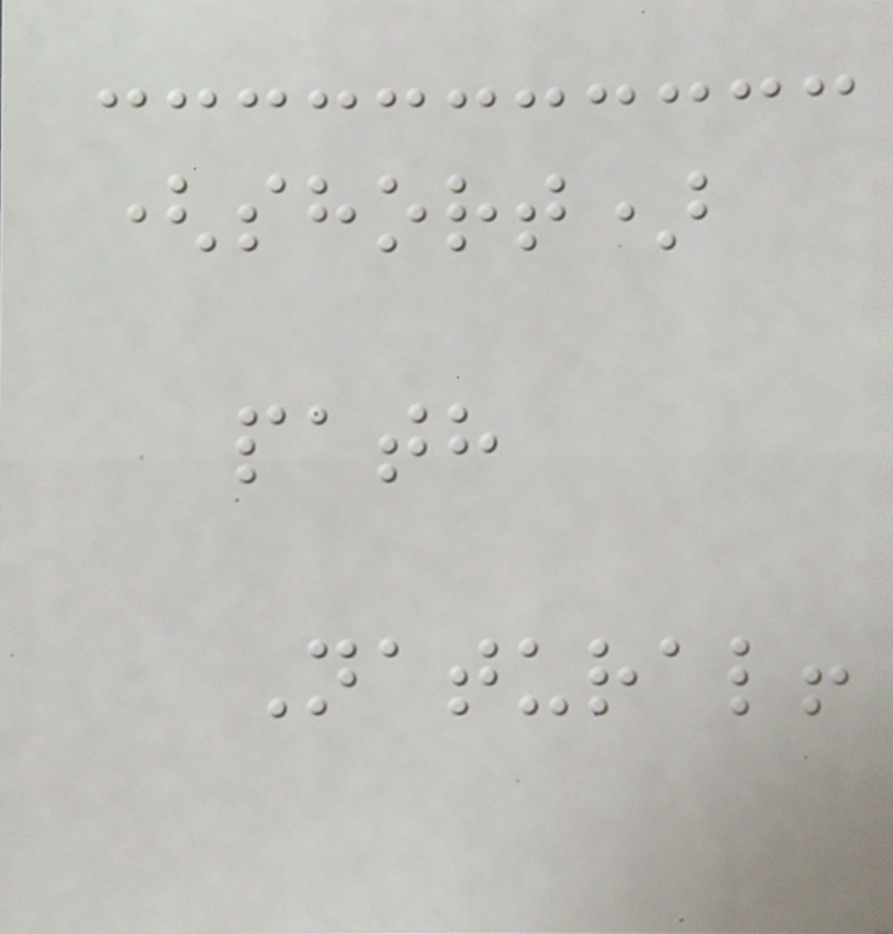(short)
path
Natural!
